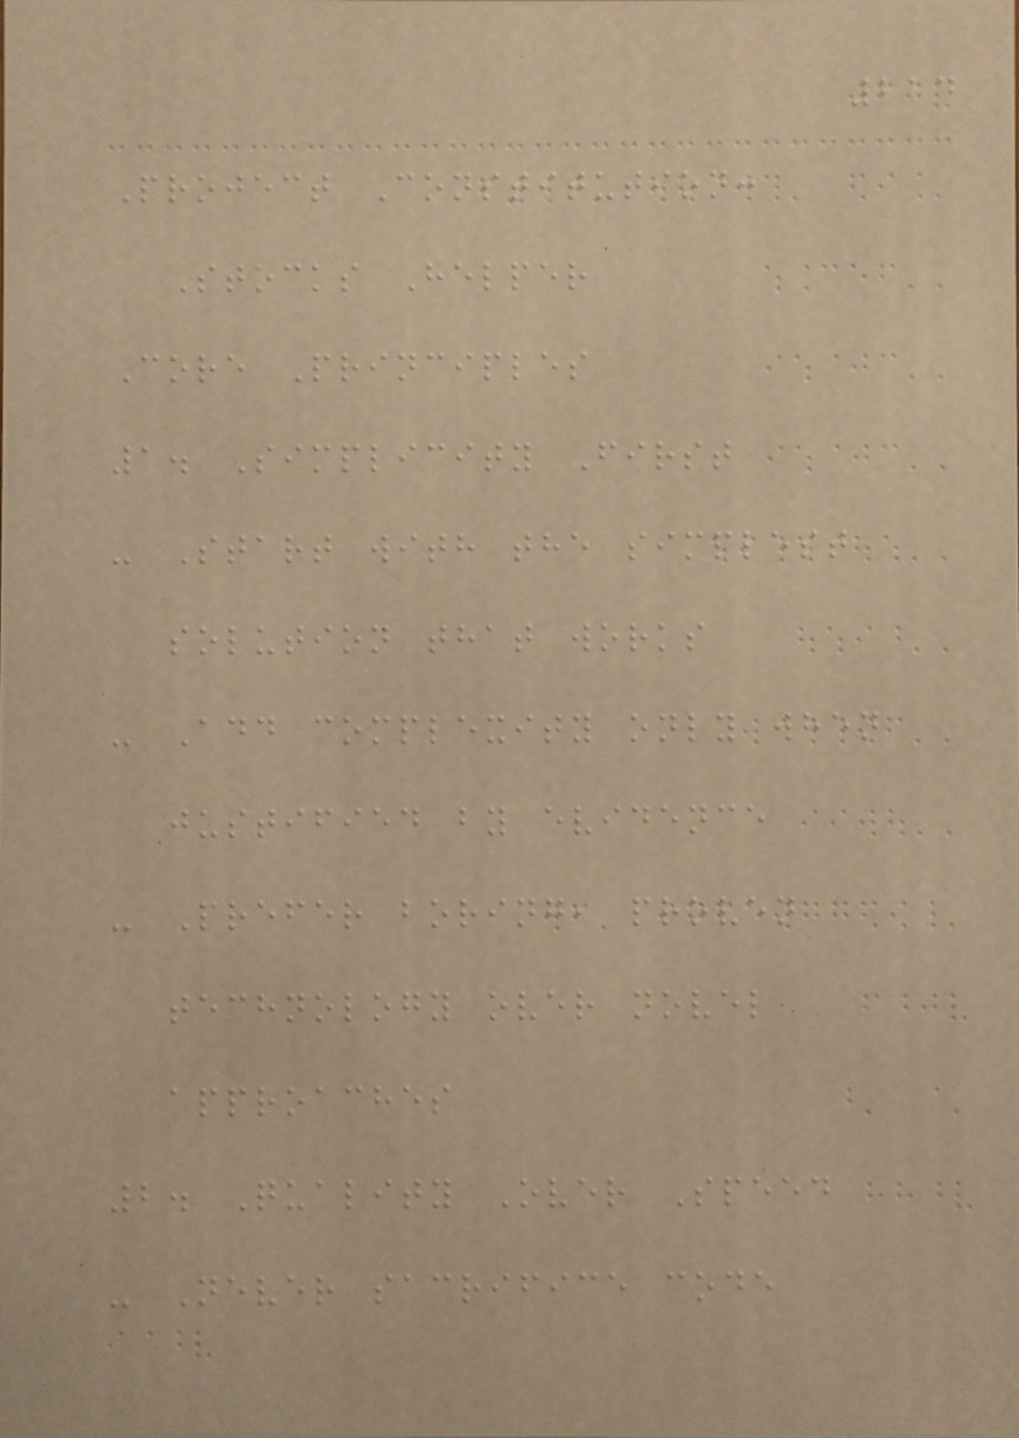214
Project Constitution:
Stocks Helper
Core Principles
1. Simplicity First
- Start with the simplest
solution that works
- Add complexity only when
justified by evidence
- Prefer boring, proven
technology over novel
approaches
2. Quality Over Speed
- Never sacrifice code
